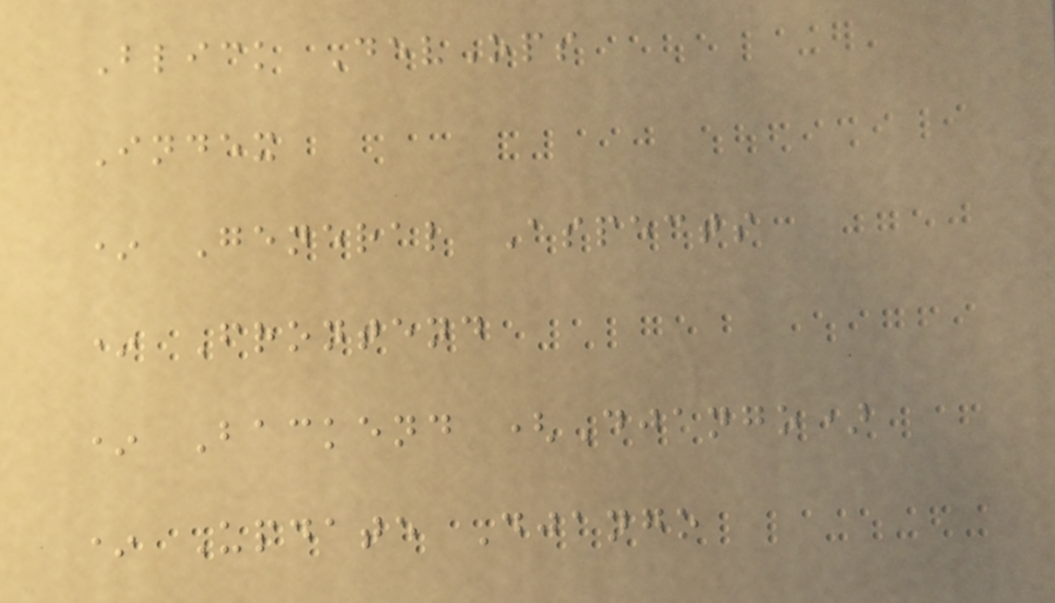Blick DevOps
Index
* General Aspects
* Frontend
* Backend (Django)
* Update Django
